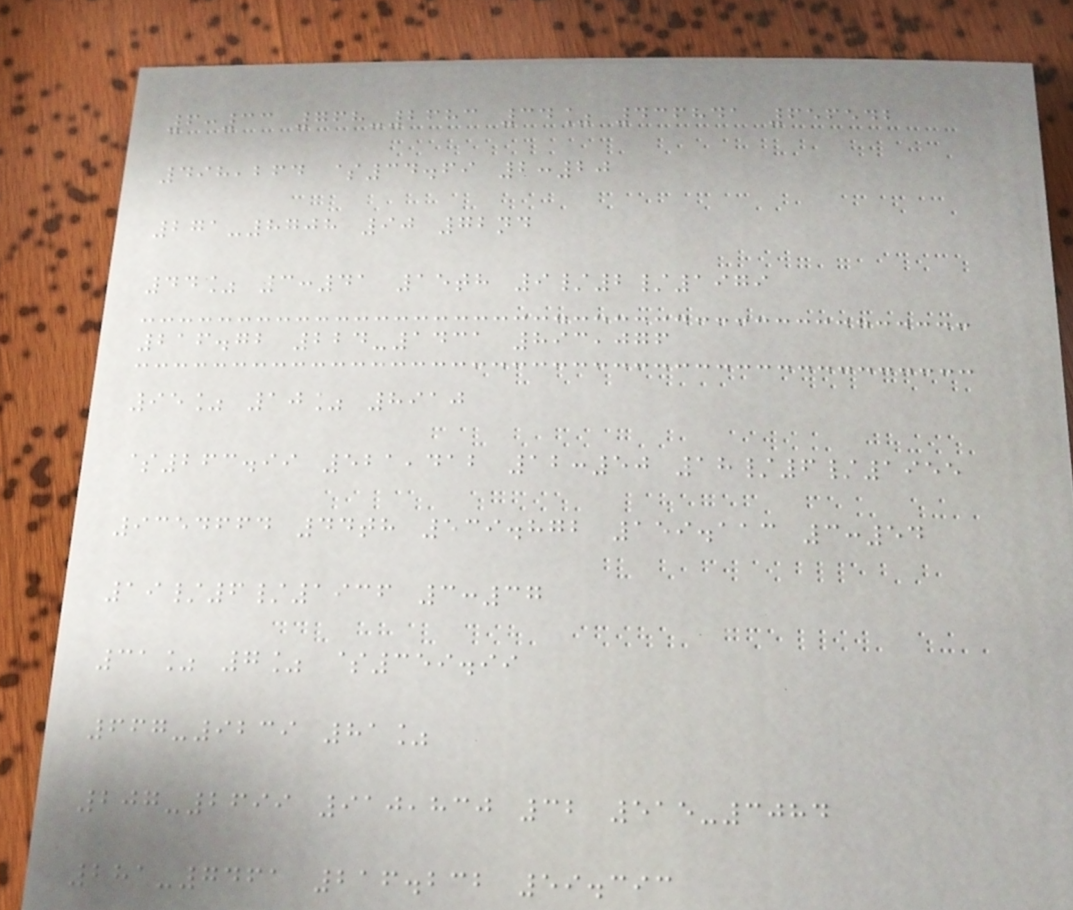6:33 768-2683 34% 436841 656542
498,264 $34.69 2:20
271-8708 90 72nd
44% 3:41 15th 9/2/1979
216.72 224-1431 893,076
95% 10% 8910
$263.99 521,412 12:50 18/6/1955
9354664 44th 539.872 159.113 3:54
19/6/1936 3:37
31% 7% $359.99
667-9239 81%
207-2699 910,830 32 515-3084
281-7461 216.232 59.393
